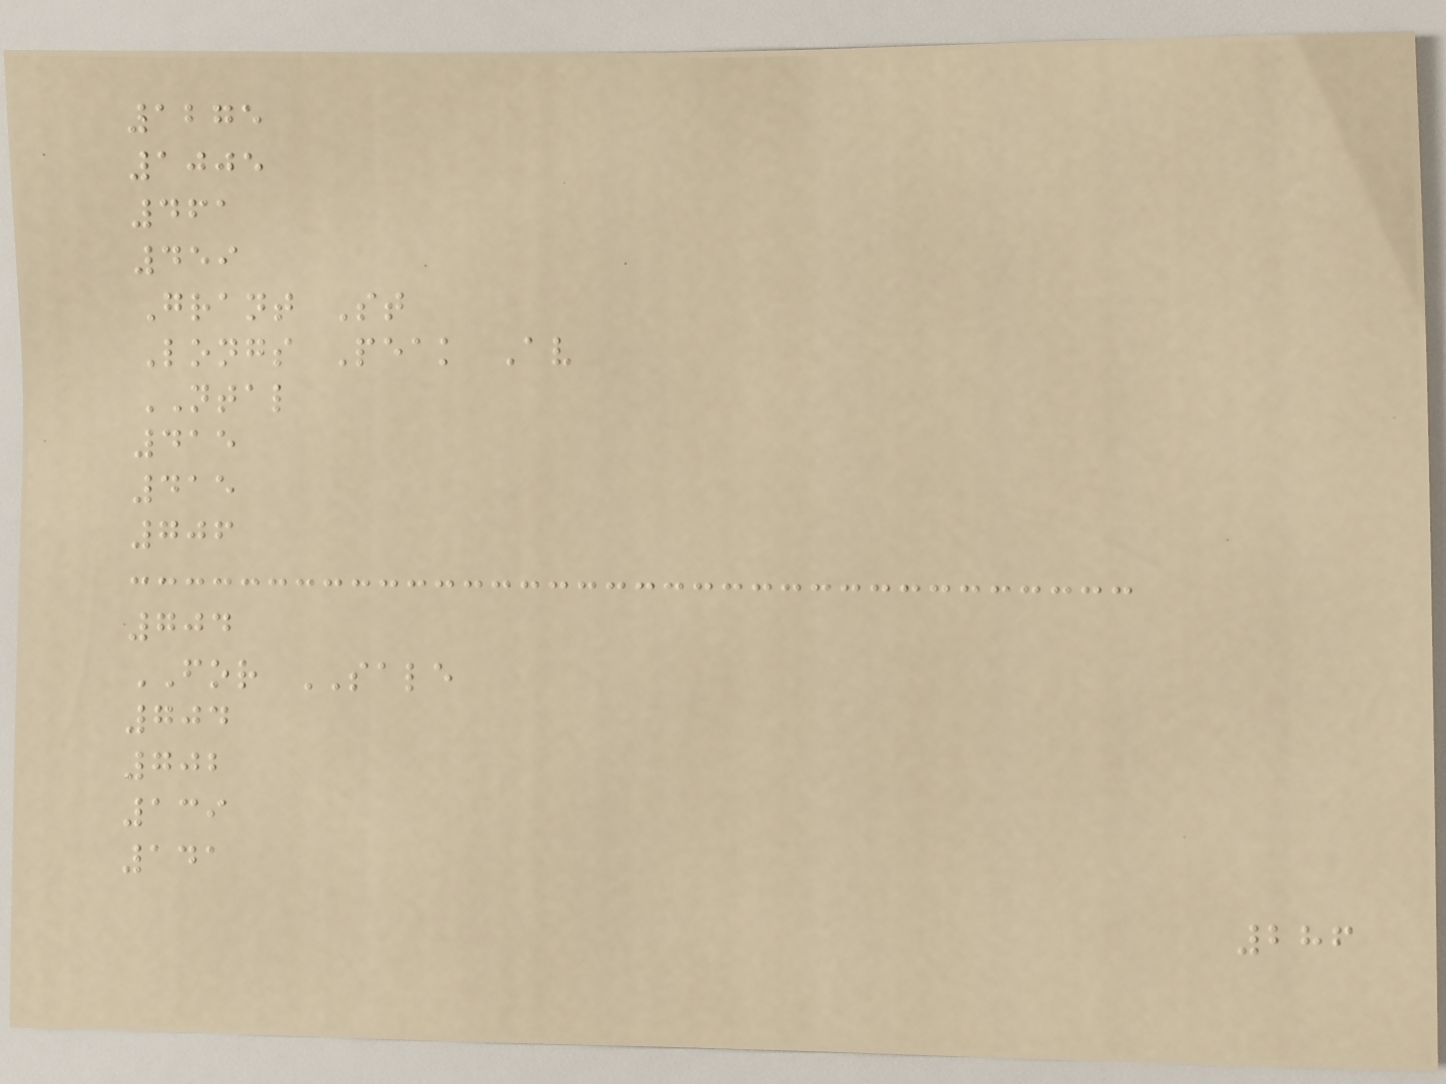1275
1005
461
459
Grant St
Longs Peak Av
NTAL
415
415
706
704
FOR SALE
704
702
139
141
286
